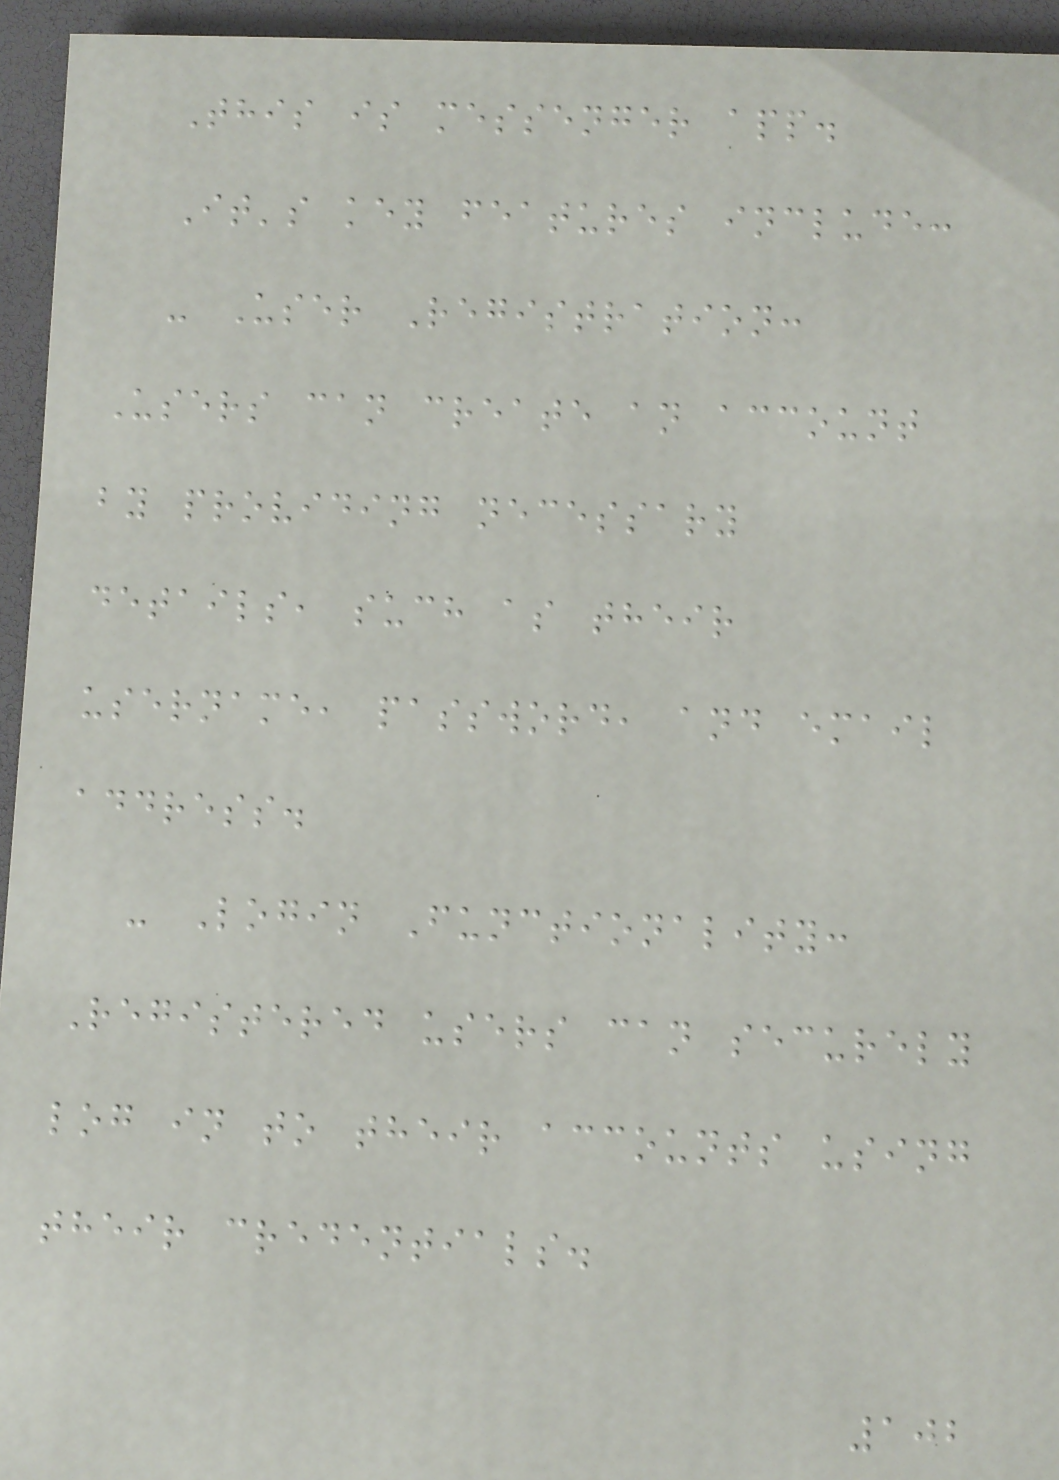This is messenger app.
It's key features include:
- User Registration:
Users can create an account
by providing necessary
details, such as their
username, password, and email
address.
- Login Functionality:
Registered users can securely
log in to their accounts using
their credentials.
102
